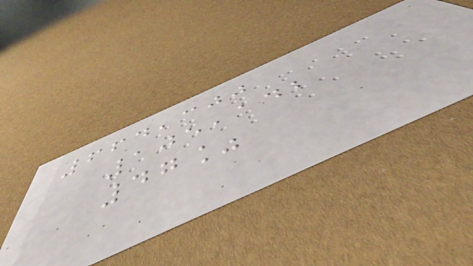664,300
105,142
47%
